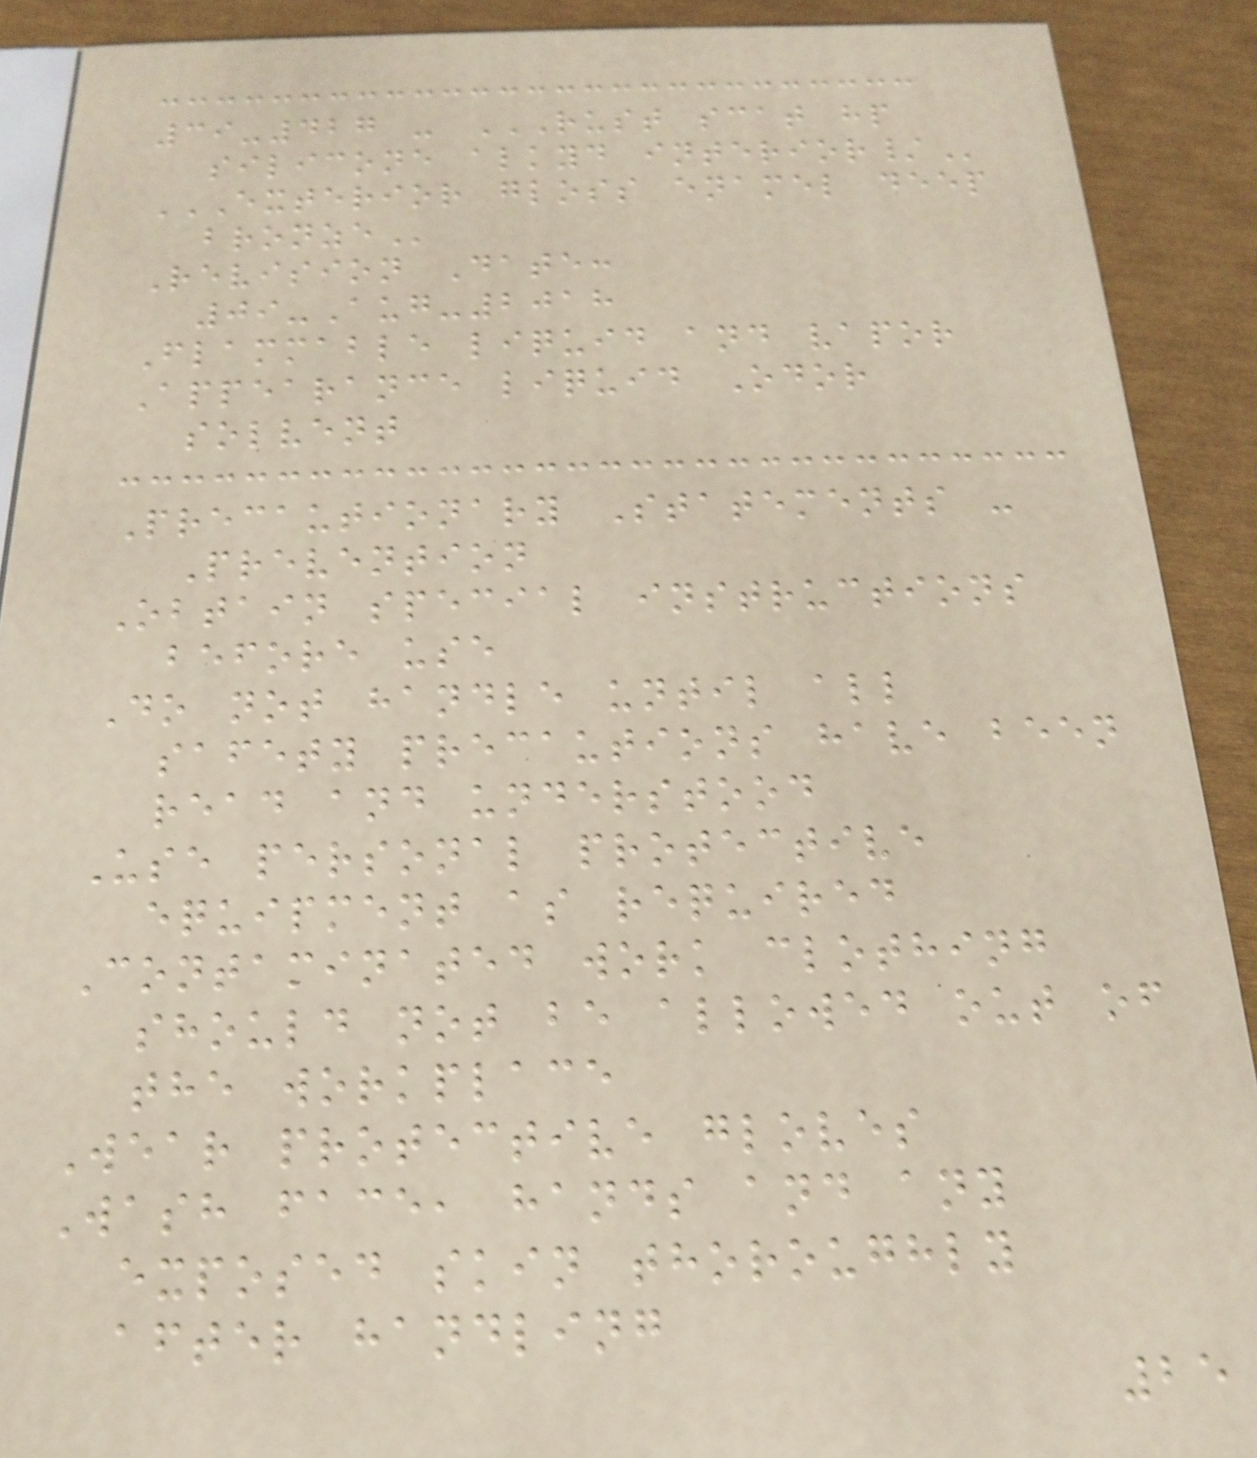39-427 - RUST SCAT HP
SILICONE ALKYD INTERIOR/
EXTERIOR GLOSS ENAMEL DEEP
BRONZE
Revision Date:
09-Aug-2018
Flammable liquid and vapor
Appearance liquid Odor
solvent
Precautionary Statements -
Prevention
Obtain special instructions
before use
Do not handle until all
safety precautions have been
read and understood
Use personal protective
equipment as required
Contaminated work clothing
should not be allowed out of
the workplace
Wear protective gloves
Wash face, hands and any
exposed skin thoroughly
after handling
25
